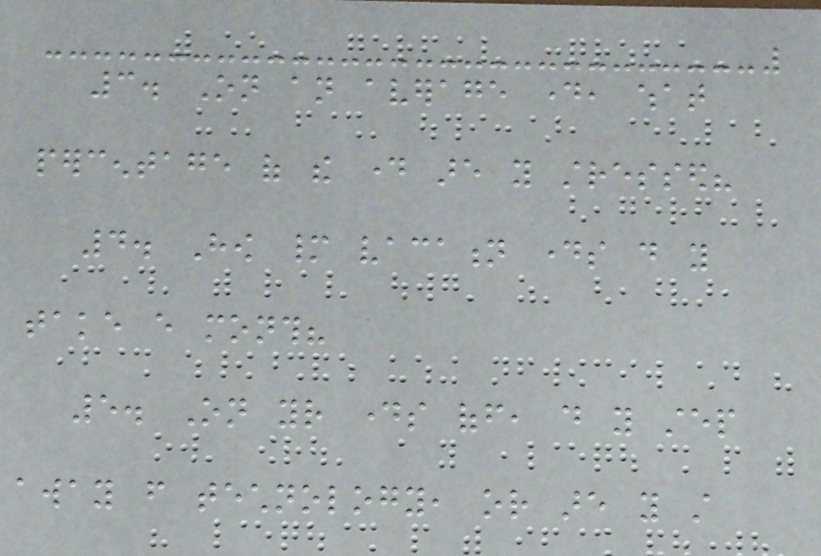3. On an average day, what
percentage of the day are you stressed?
4. How many vacation days do you
take every month?
5. On your days off, do you step
away from technology, or are you still
